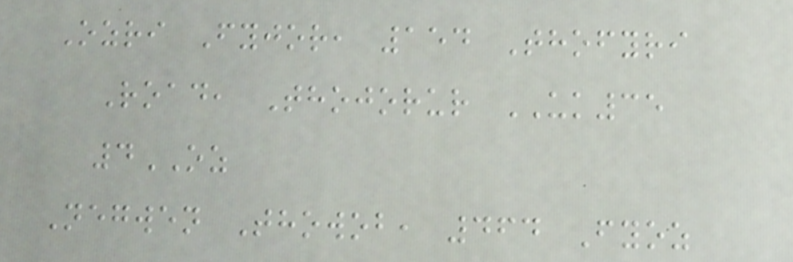Ozri Fyjor, 154 Thofyri
Road, Thojorur UK35
4OZ
Negwen Thowob, 464 Fyoz
